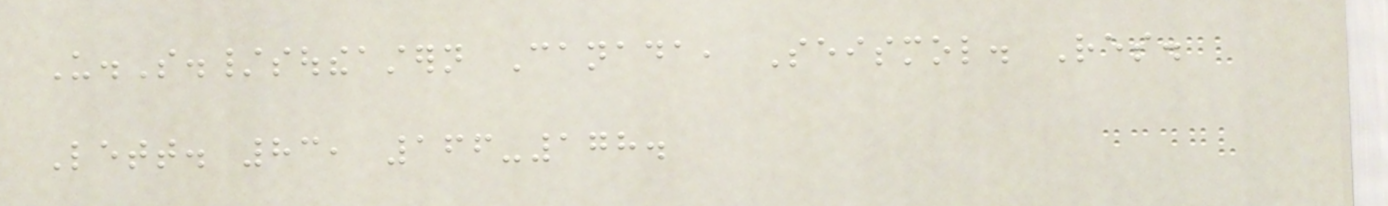U.S./southeastern Canada, Seismol. Res.
Lett. 83, 166-178.
